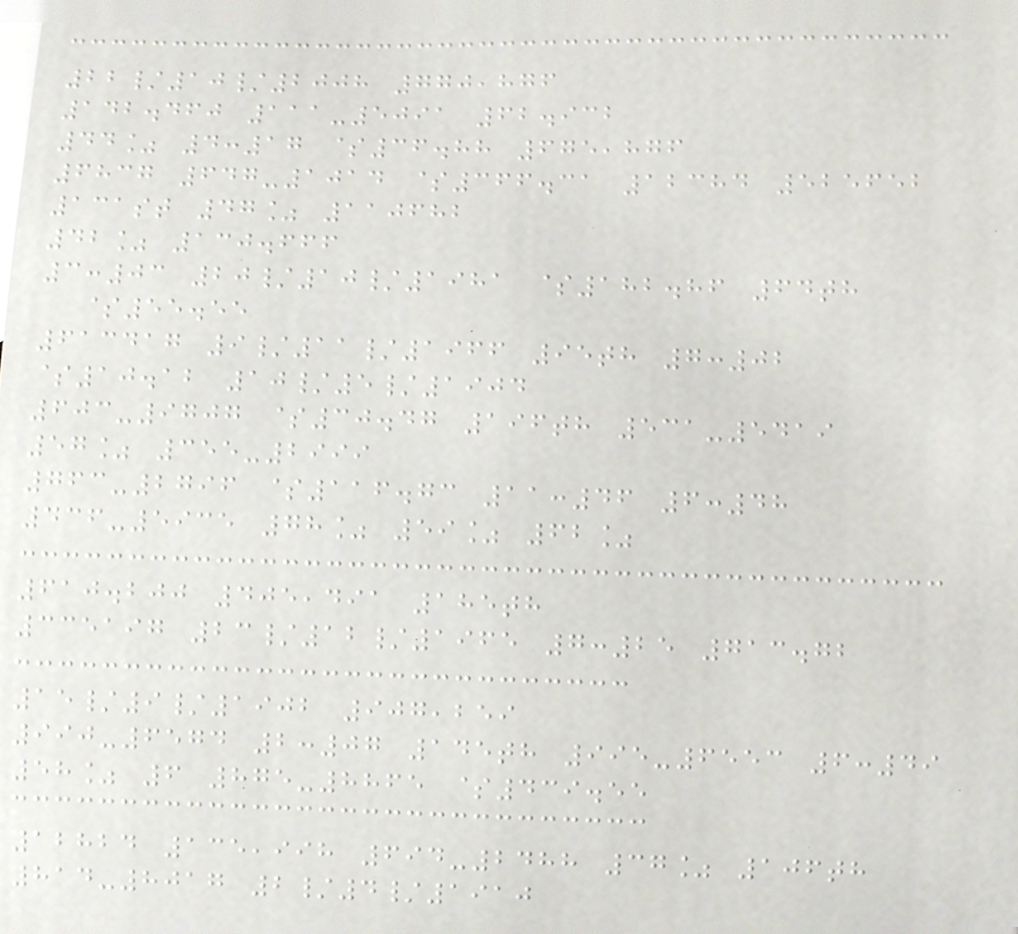22/10/2008 770,876
142.460 111-5091 62.932
44% 4:17 $36.88 675,876
6837 647-1014 $366.31 12384 525652
131st 47% 110682
42% 130.666
3:03 20/10/1981 $182.86 64th
$55.55
613417 9/11/1966 95th 7:02
$10.12 10/5/1904
603-9707 $30.47 196th 531-5419
57% 355-2999
763-2796 $116.73 11:46 6:48
436-5935 78% 59% 62%
610.200 405,491 185th
335197 23/12/1965 7:25 713.72
15/9/1902 907,259
990-6574 2:07 145th 995-6553 6:49
58% 6 875-8865 $439.55
12824 135,998 694-2488 37% 106th
814-8017 2/4/1910
